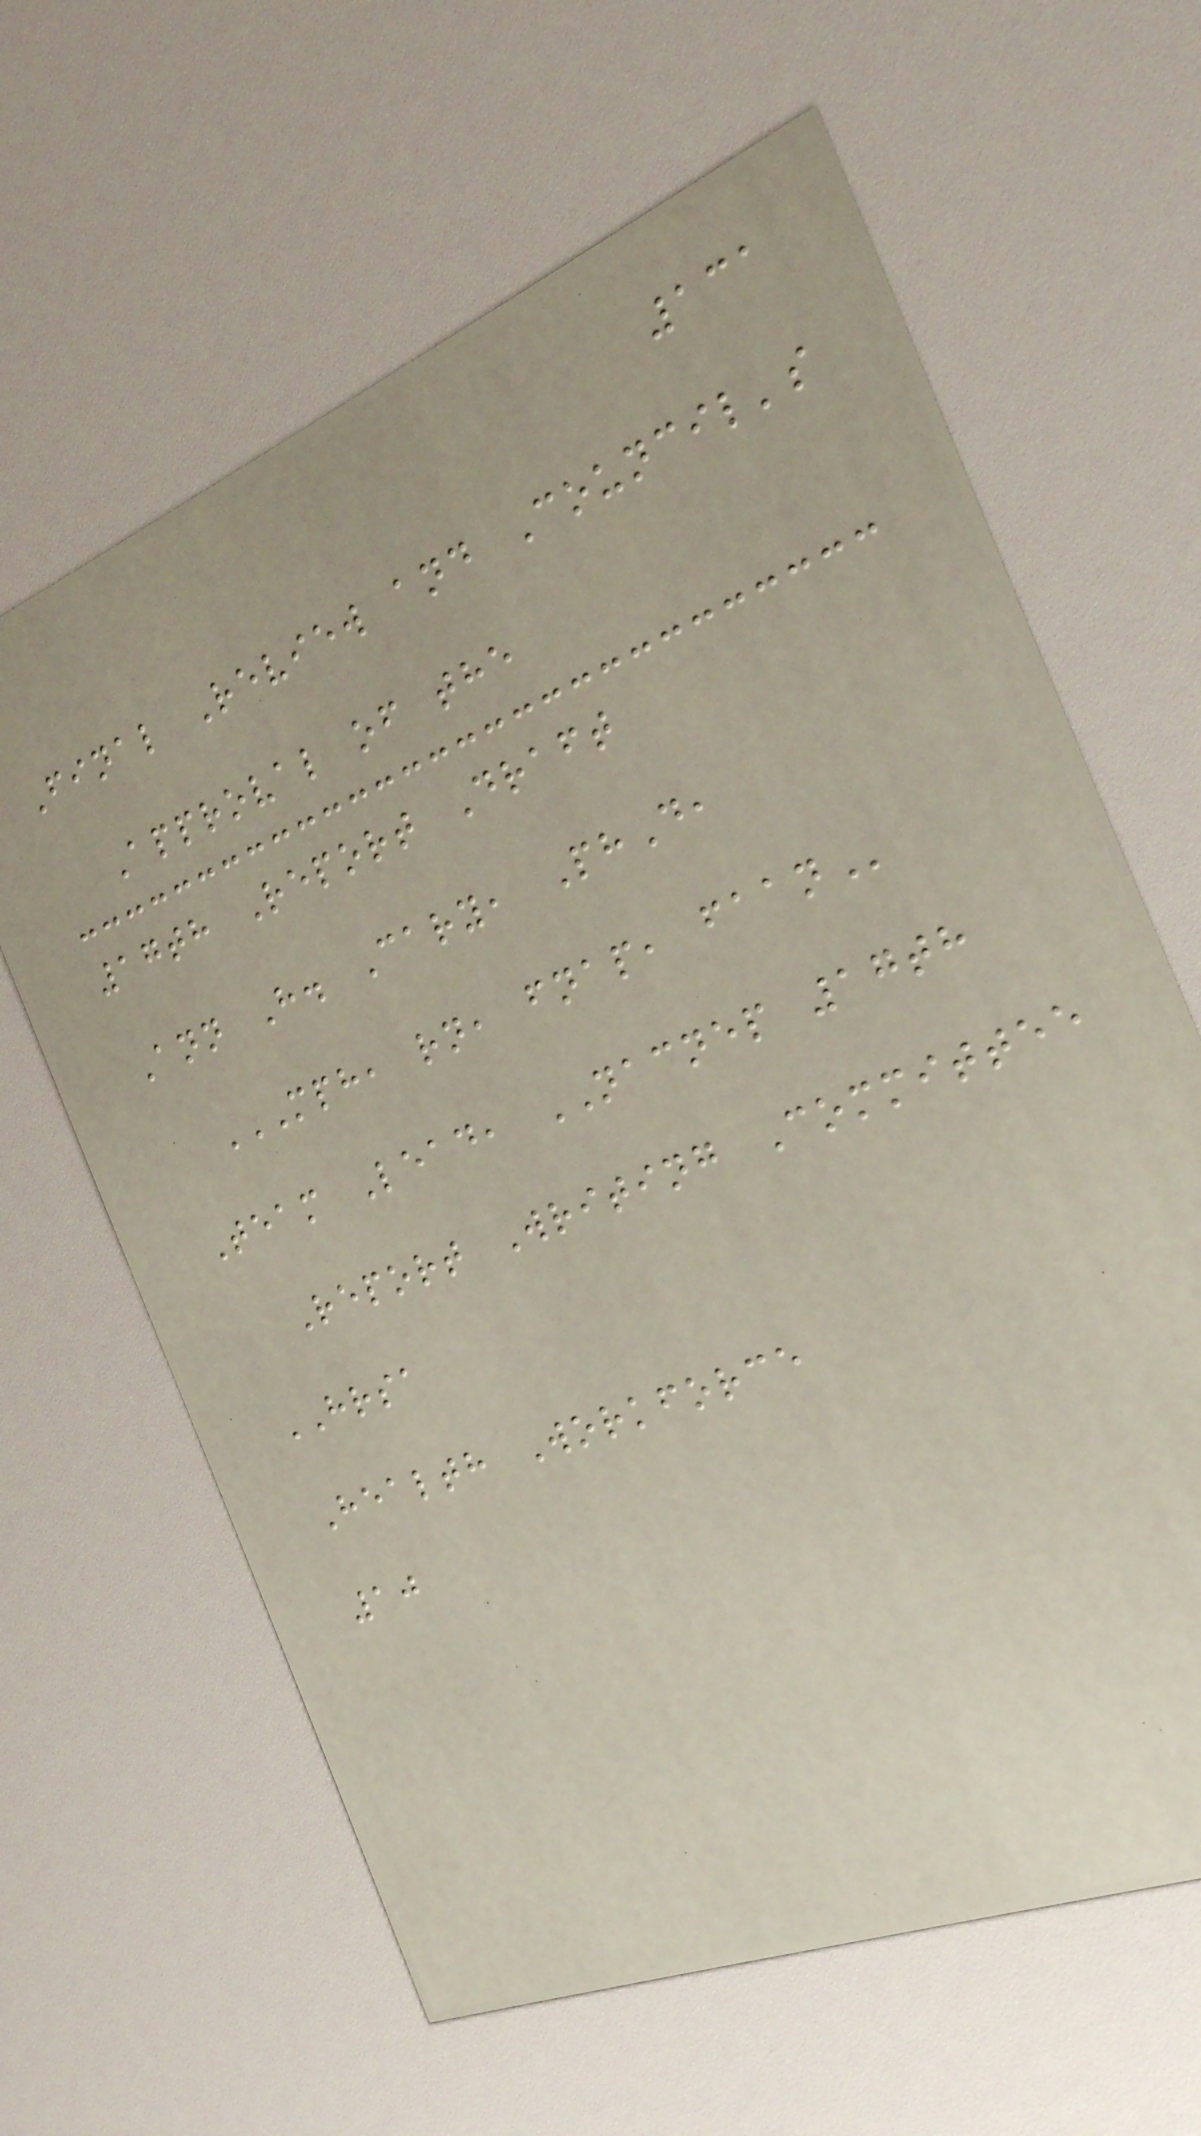131
Final Review and Council's
Approval of the
17th Report Draft
Ann H. Cary, PhD,
MPH, RN, FNAP, FAAN
Team Lead, NACNEP 17th
Report Writing Committee
HRSA
Health Workforce
10
